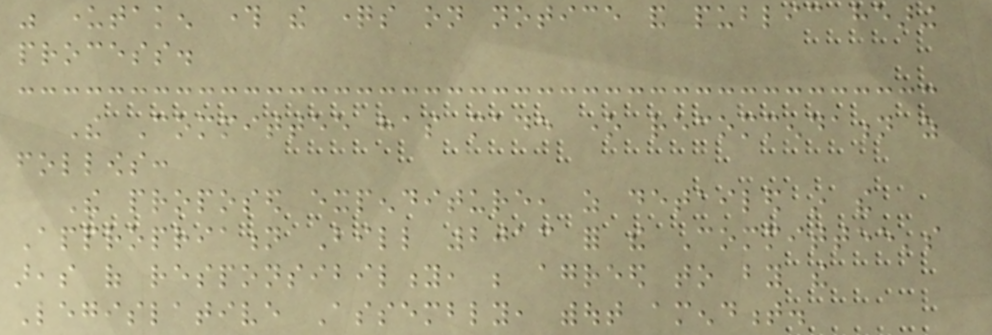was undertaken through the questions on notice and public hearing
process.
The Committee has made one recommendation as
follows:
The proposed expenditure, as detailed in the
Appropriation Bill 2013 for the Committee's
areas of responsibility, be agreed to by the
Legislative Assembly, without amendment.
